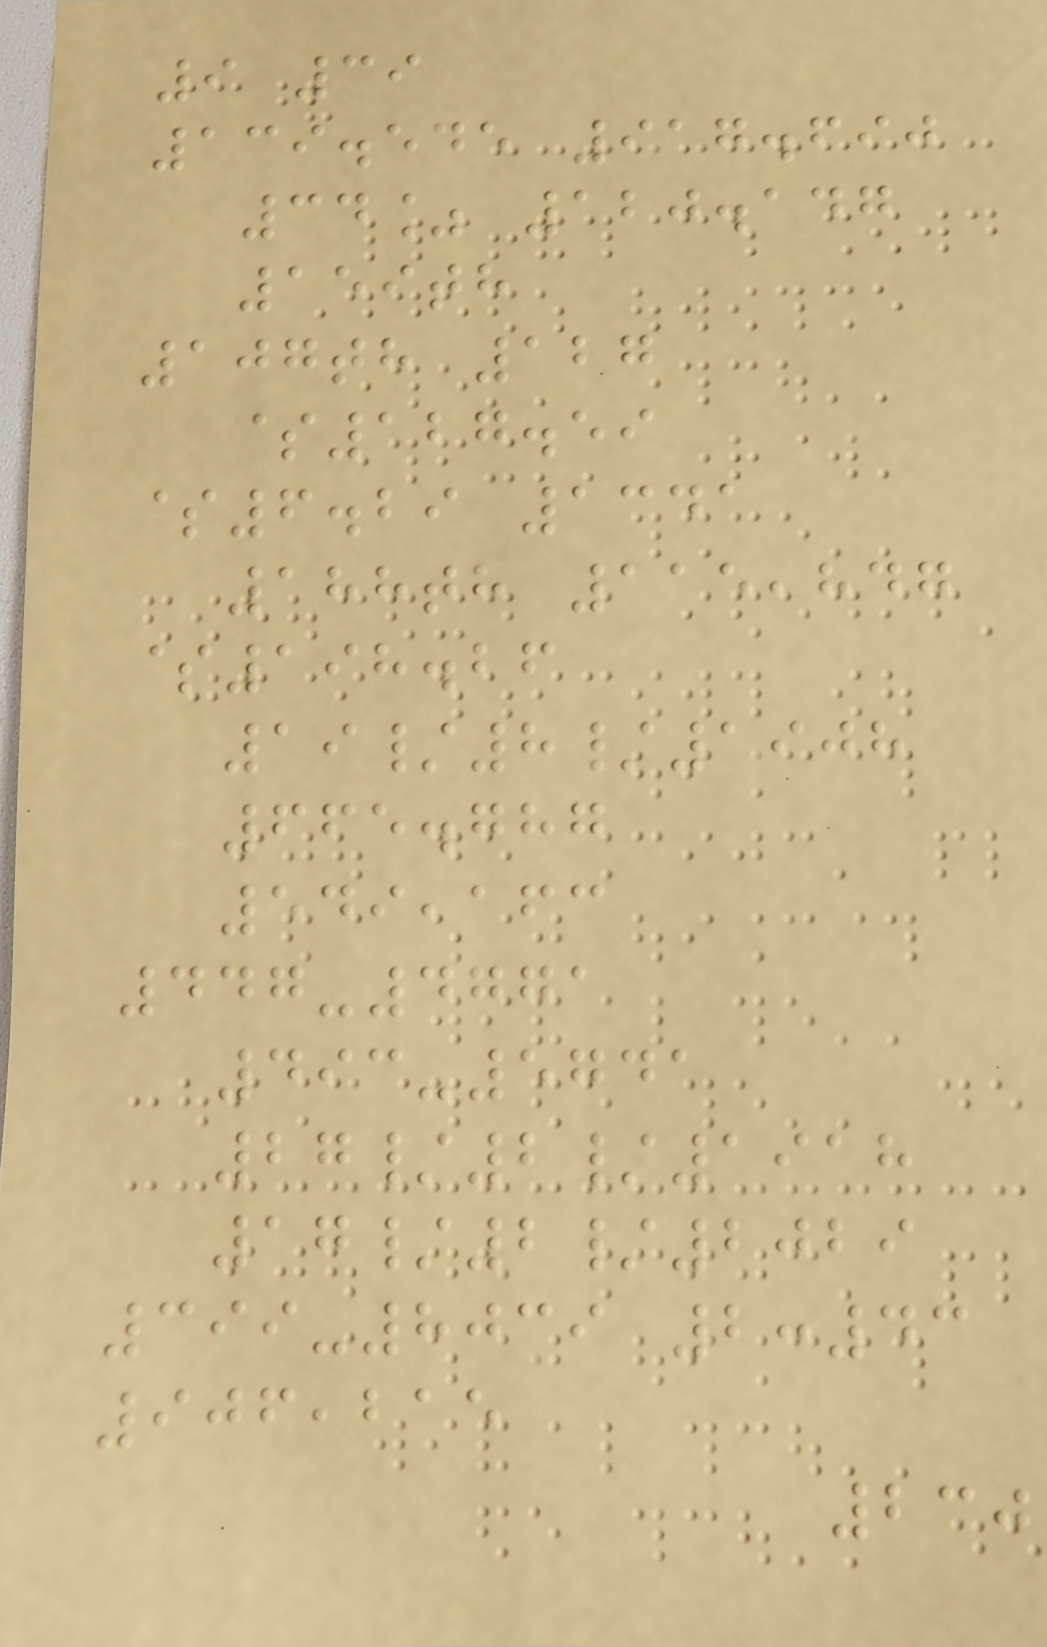9 39
139.545 917.690
34% 120.147
159th
107th 127
$127.59
$6.29 1341
188th 115,847
$198.26
19/8/1908
665.787
549,163
447-4771
493-5741
27/2/1918
17/2/2029
399-8039 2:43
906,215
230
